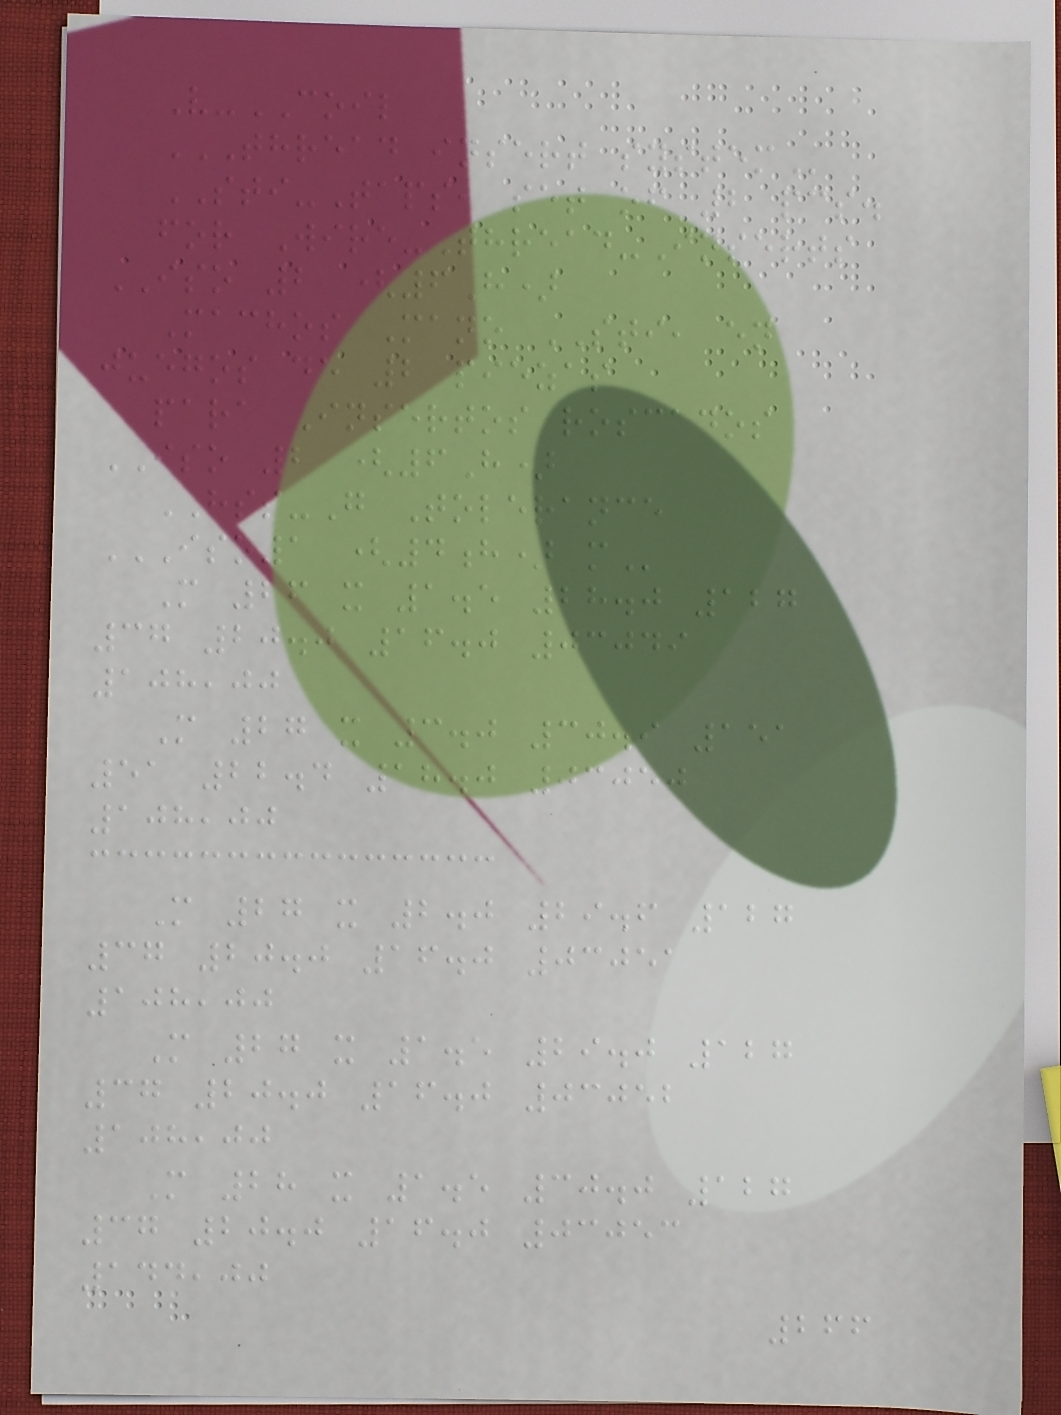V-COIL
THREAD INSERT SYSTEM
STI-Taps, set of 2 pcs.
for Wire-Thread-Inserts
ISO 2 (6H)
Machos Mano STI, en
juegos de 2 piezas
para Insertos roscados
ISO 2 (6H)
HSS-G Tolerance
ISO1 (4H) M
M 26 x 1.5 28.0 127
37 20.0 16.0 03049
108,00
M 27 x 3.0 30.9 151
51 22.4 18.0 03050
108,00
M 27 x 2.0 29.6 127
37 20.0 16.0 03051
108,00
M 27 x 1.5 29.0 127
37 20.0 16.0 03052
108,00
M 28 x 1.5 30.0 127
37 20.0 16.0 03053
144,00
266
